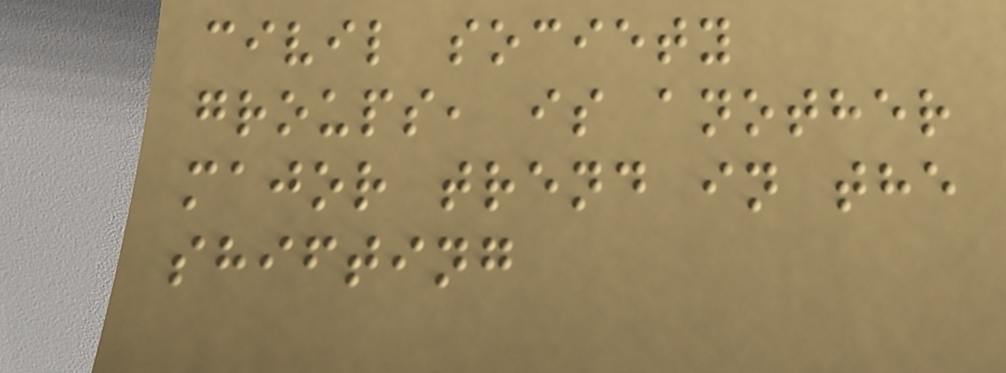civil society
groups, is another
major trend in the
shifting
